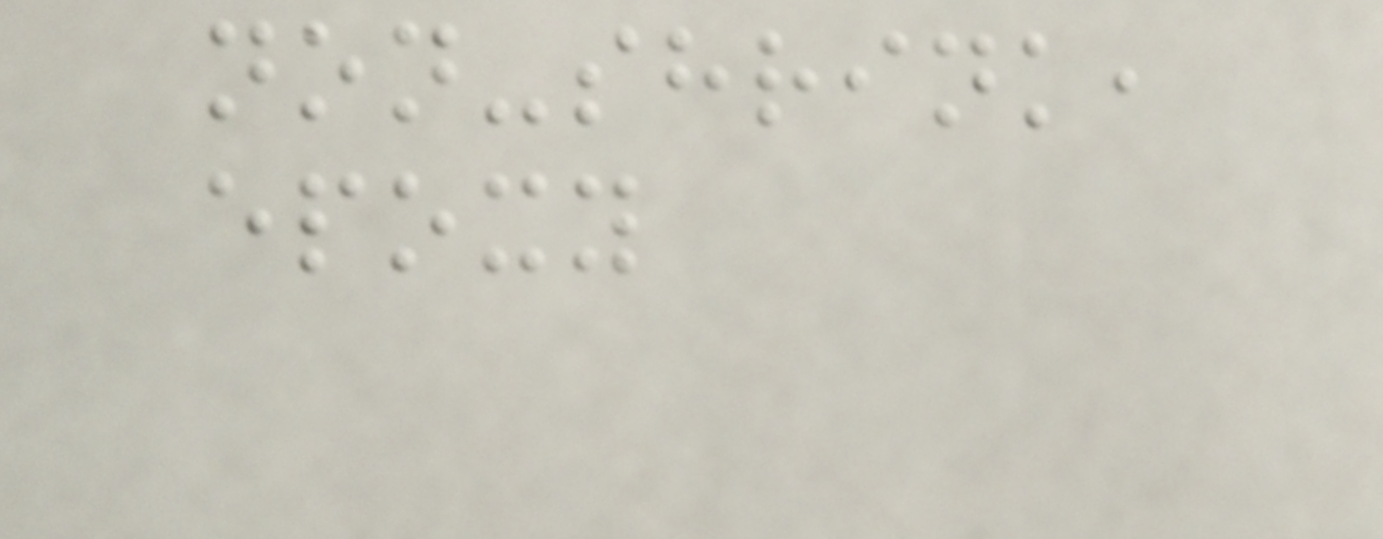non-shrink,
epoxy
